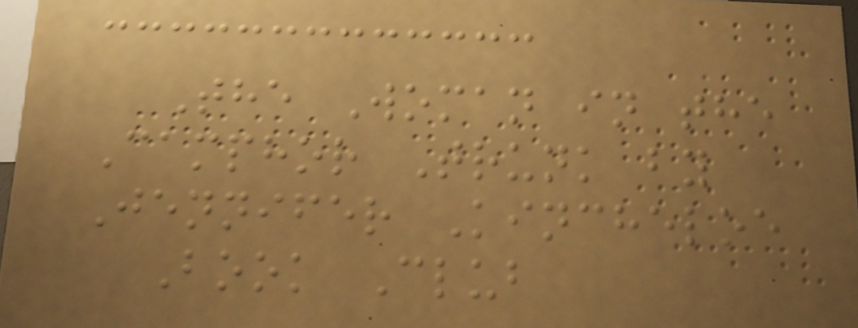The Woman in the
Camphor Trunk by
Jennifer Kincheloe
Book Club
